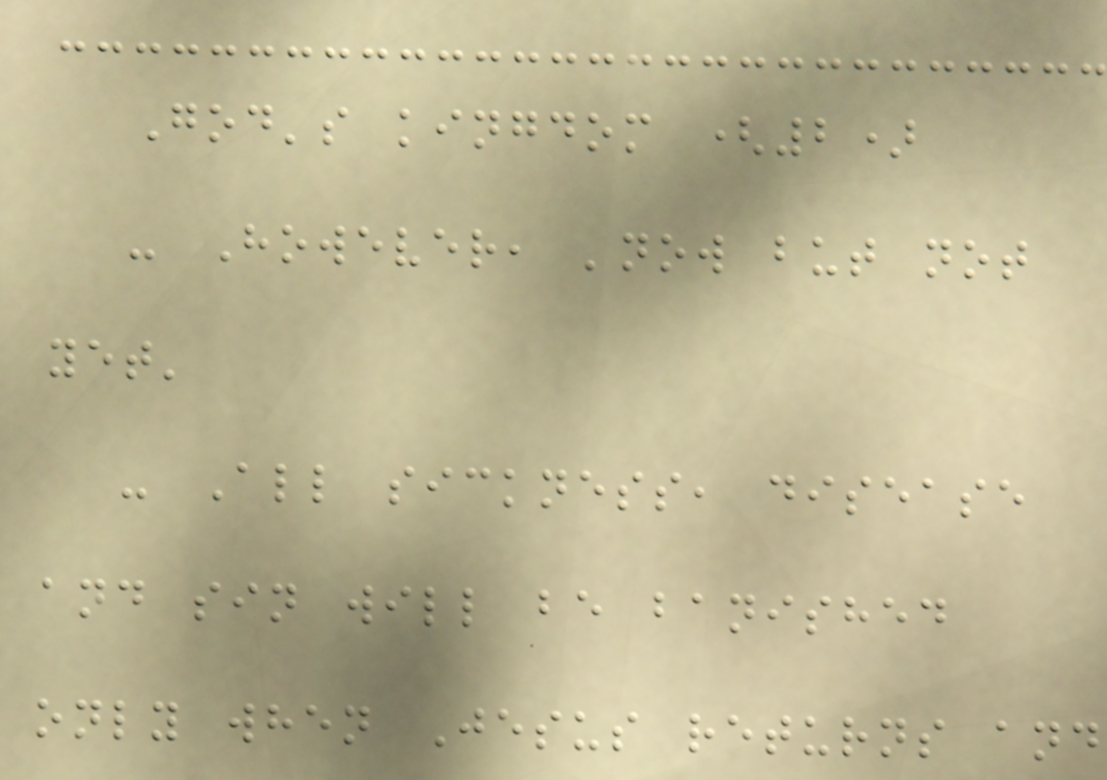God's kingdom (2)
- However, 'now but not
yet'
- All sickness, disease
and sin will be banished
only when Jesus returns and
